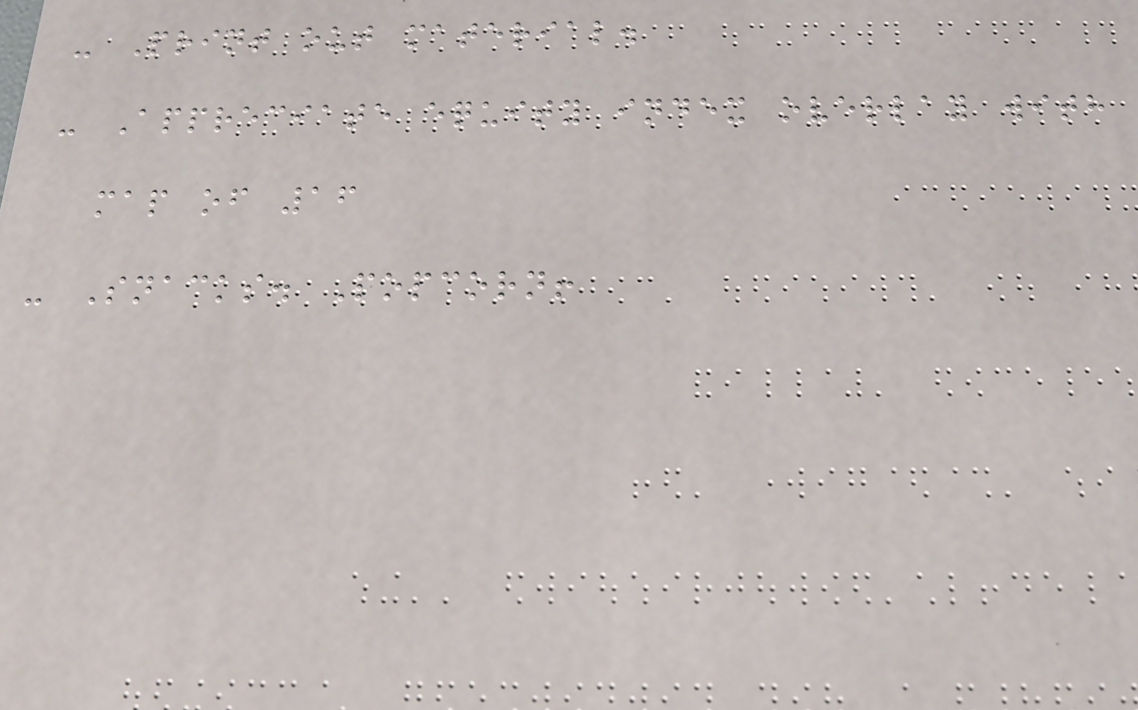- Print out material.
- Appreciate equity index overlay with
map of 16
- Snacks. Popcorn!
